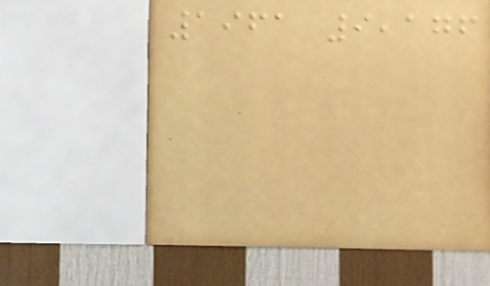1961 9,176
